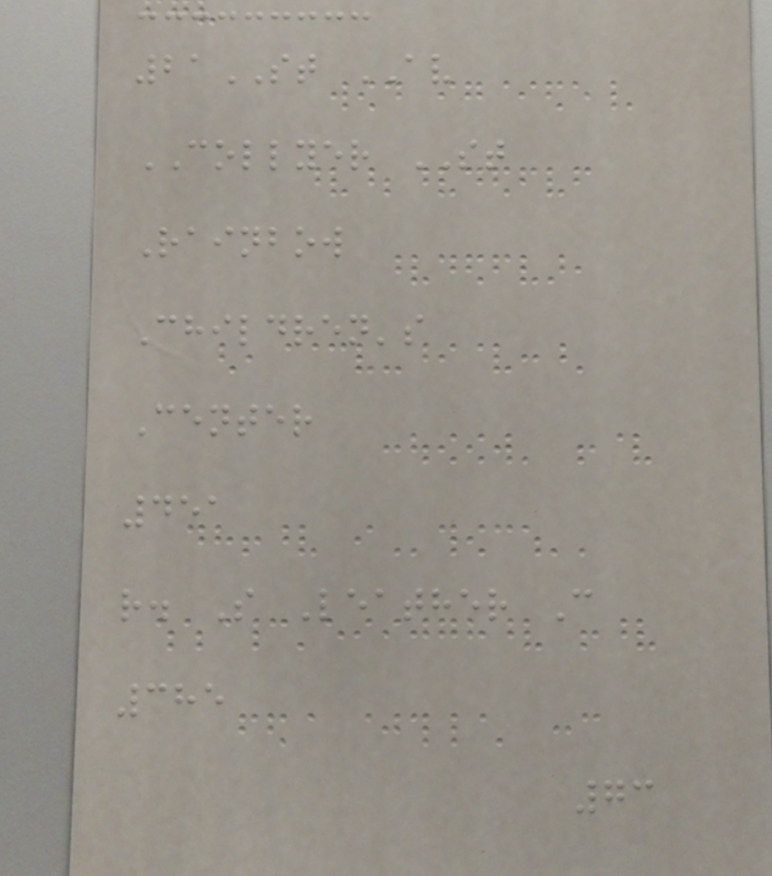21ST AV
COLLYER ST
Rainbow
Children's
Center
451
r. S Leather C
385
73
